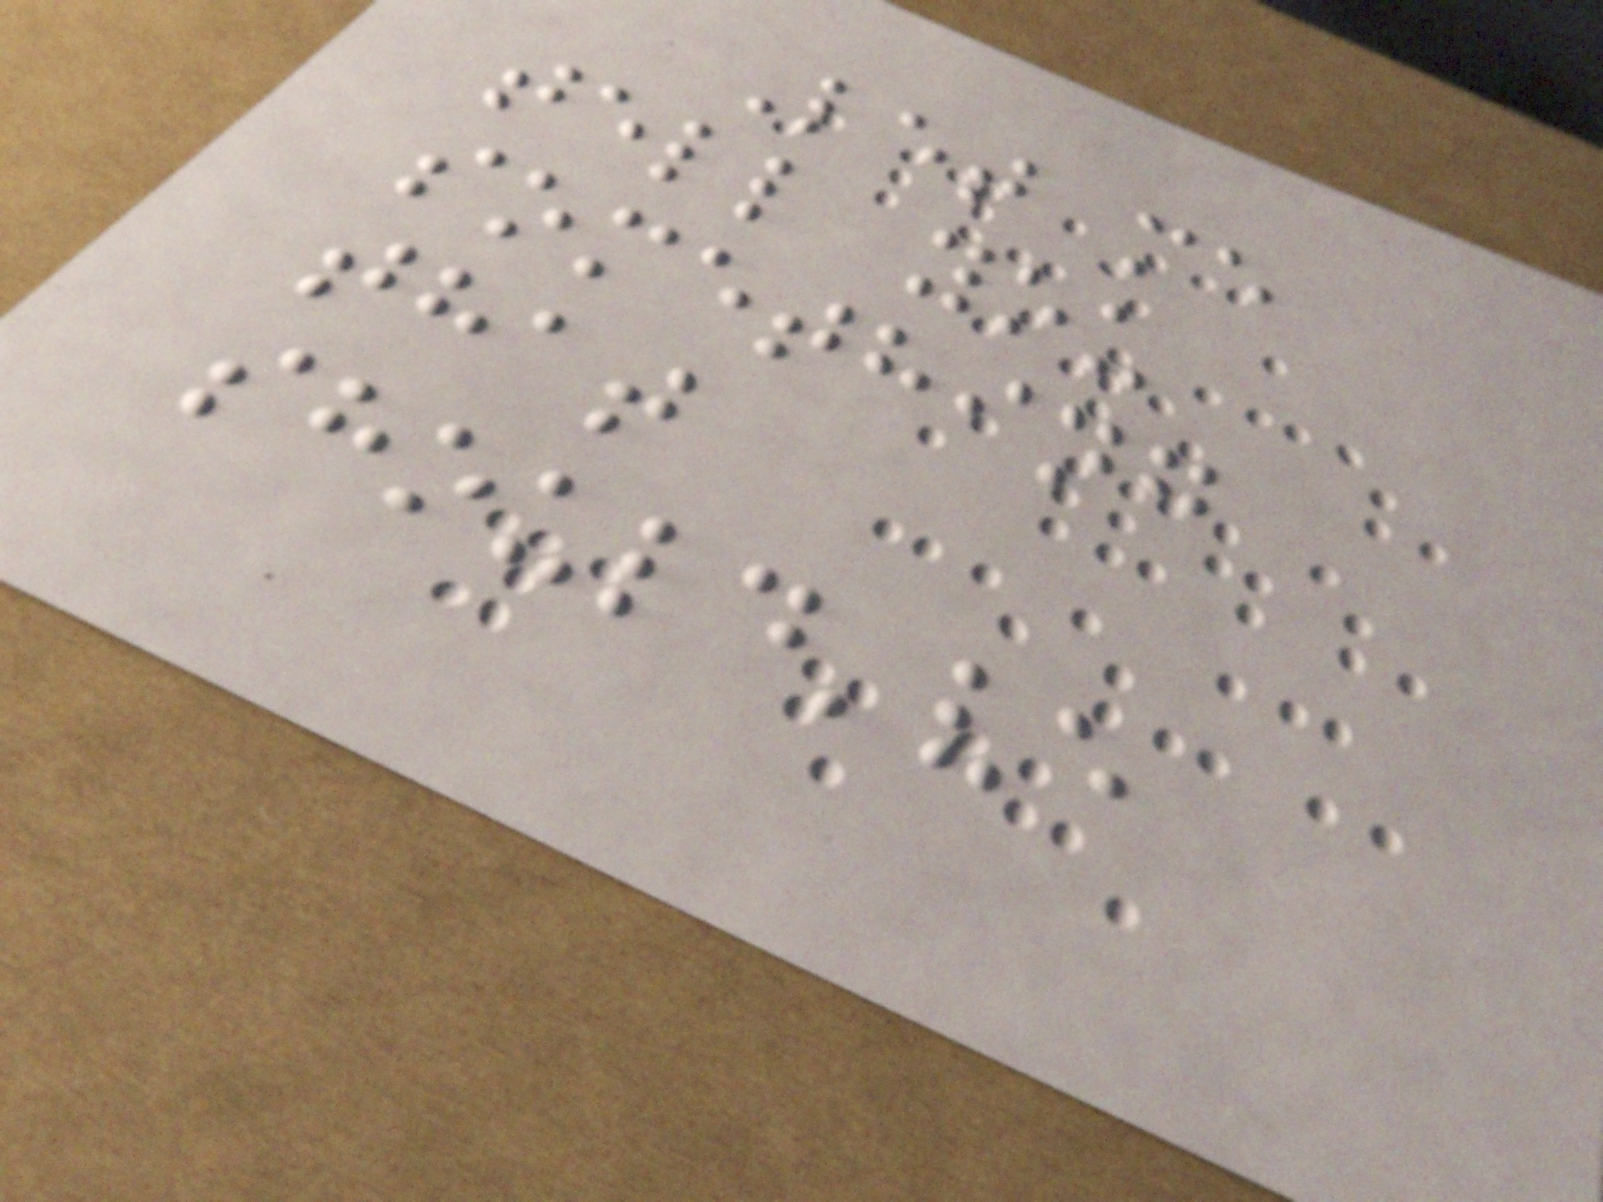Let me
tell you
something
that
should've
